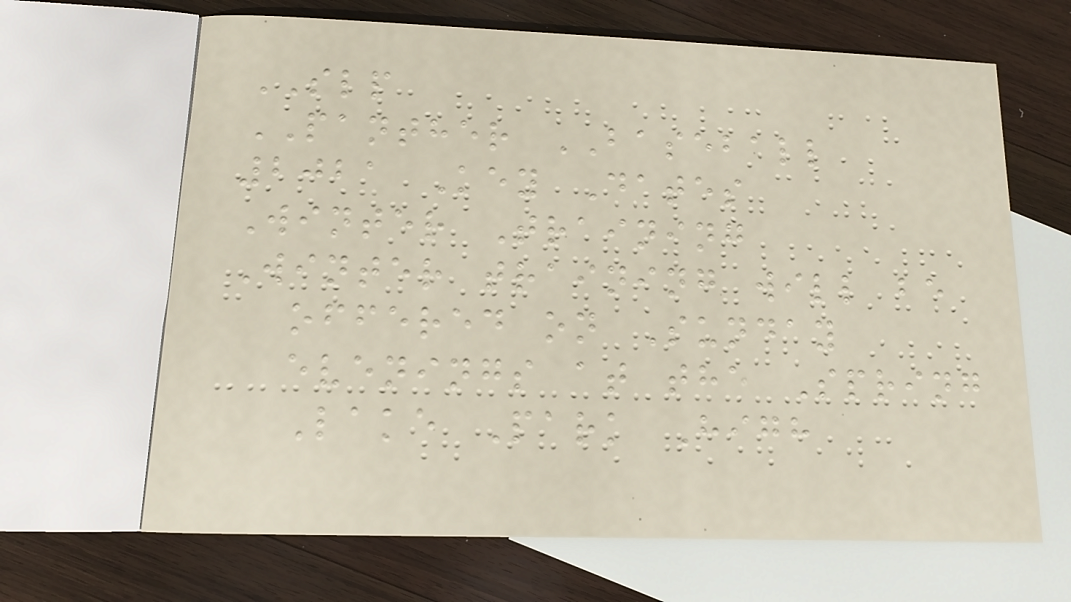SLP
PANTHER BASEBALL
2021 Key Dates
Winter Training
Winter training will be
offered on Sunday
evenings at the Spring
Lake Park High
